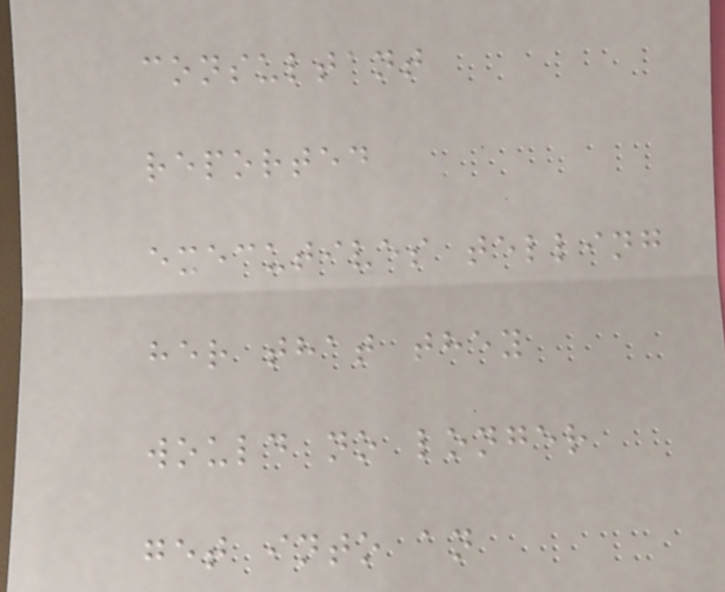consultant
reported
executives telling
her that they
would no longer
get into an
